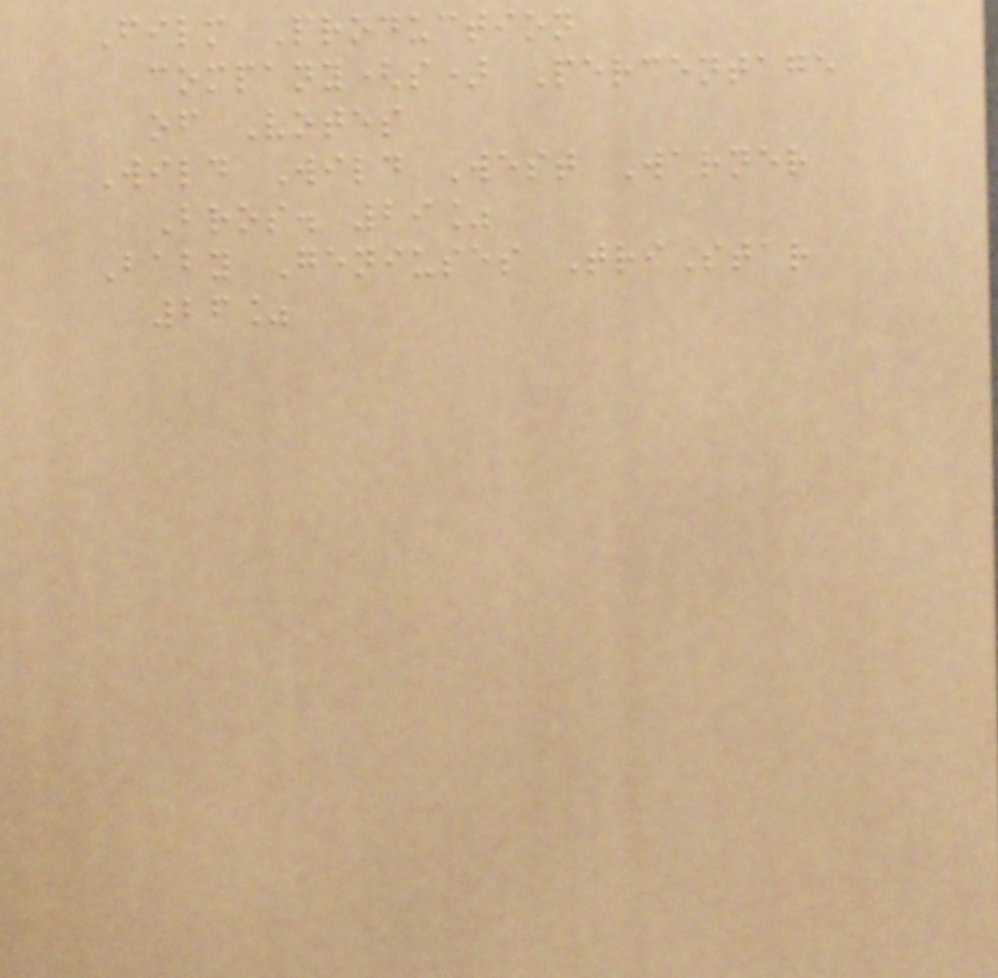Film Production
company(s) Percentage
of Votes
Wild Wild West Warner
Bros. 29%
Baby Geniuses TriStar
26%
